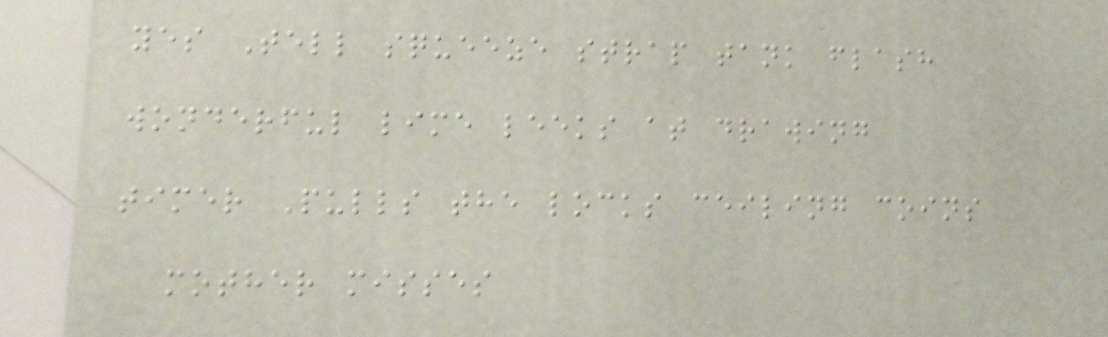yes Tell squeeze strap tank flash
wonderful lime leeks at drawing
timer Pulls the locks ceiling coins
mother misses
